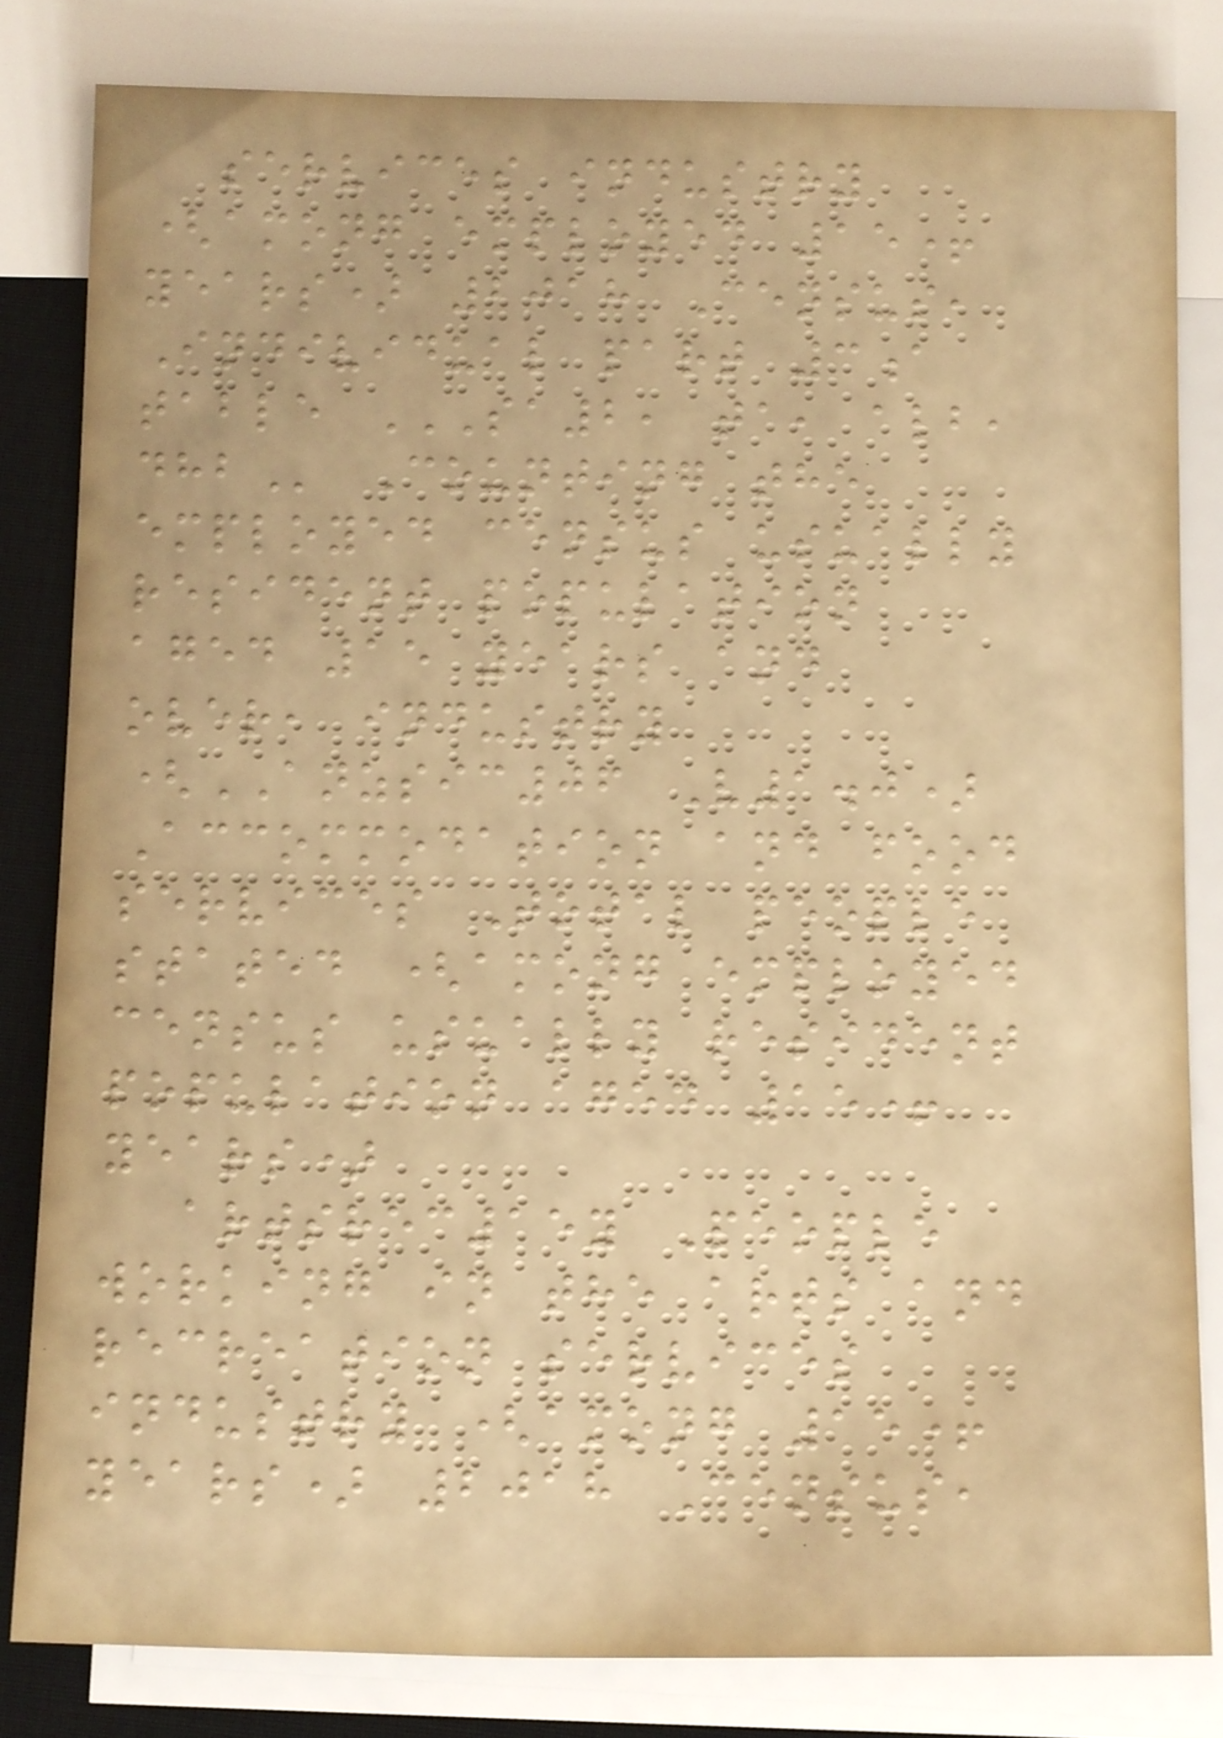services industry
(among employed 15+
years) 2018 Census,
Individual part 3a
table SA2, TA, ALB,
DHB Counting the
employed census usually
resident population
aged 15 years and
over, industry
(ANZSIC06 V1.0)
Accommodation and food
services Total people
stated (among employed
census usually resident
population aged 15+
years)
artsrec15y People
working in the arts and
recreation services
industry (among 15+
years) 2018 Census,
